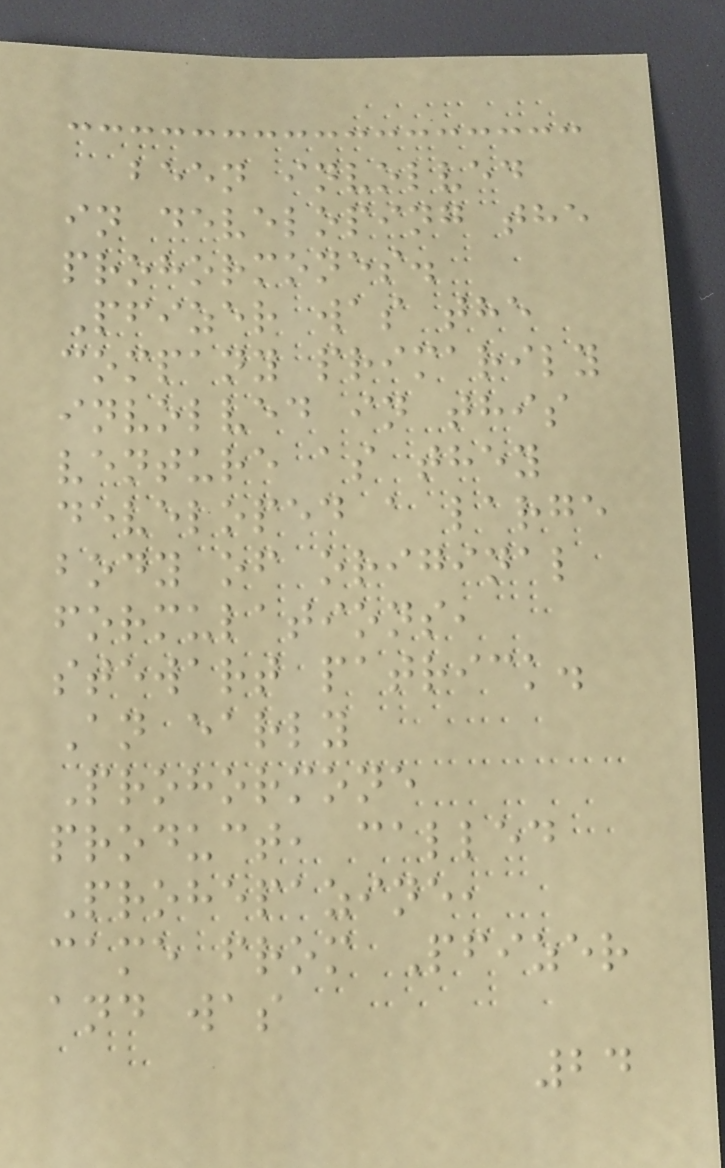been involved
in developing the
prohormones.
Pfizer was the
company primarily
involved in this
venture as they
developed a large
body of original
formulations,
stewart patrick.
An early
Prohormone
product, called
Prohepazine,
came from Pfizer
and was
24
